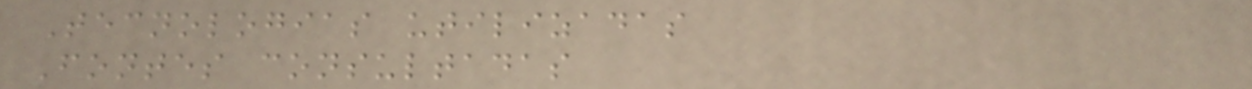Tecnologias utilizadas
Fontes consultadas
